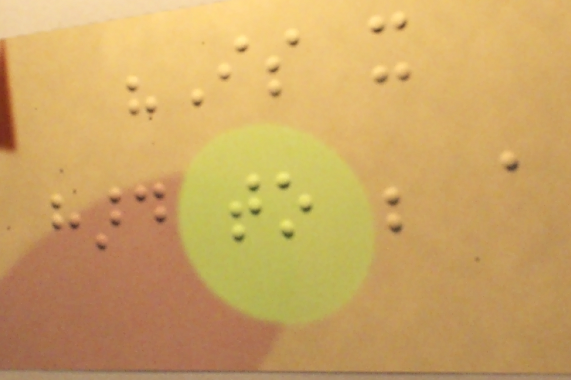"Is it
hard to be a
